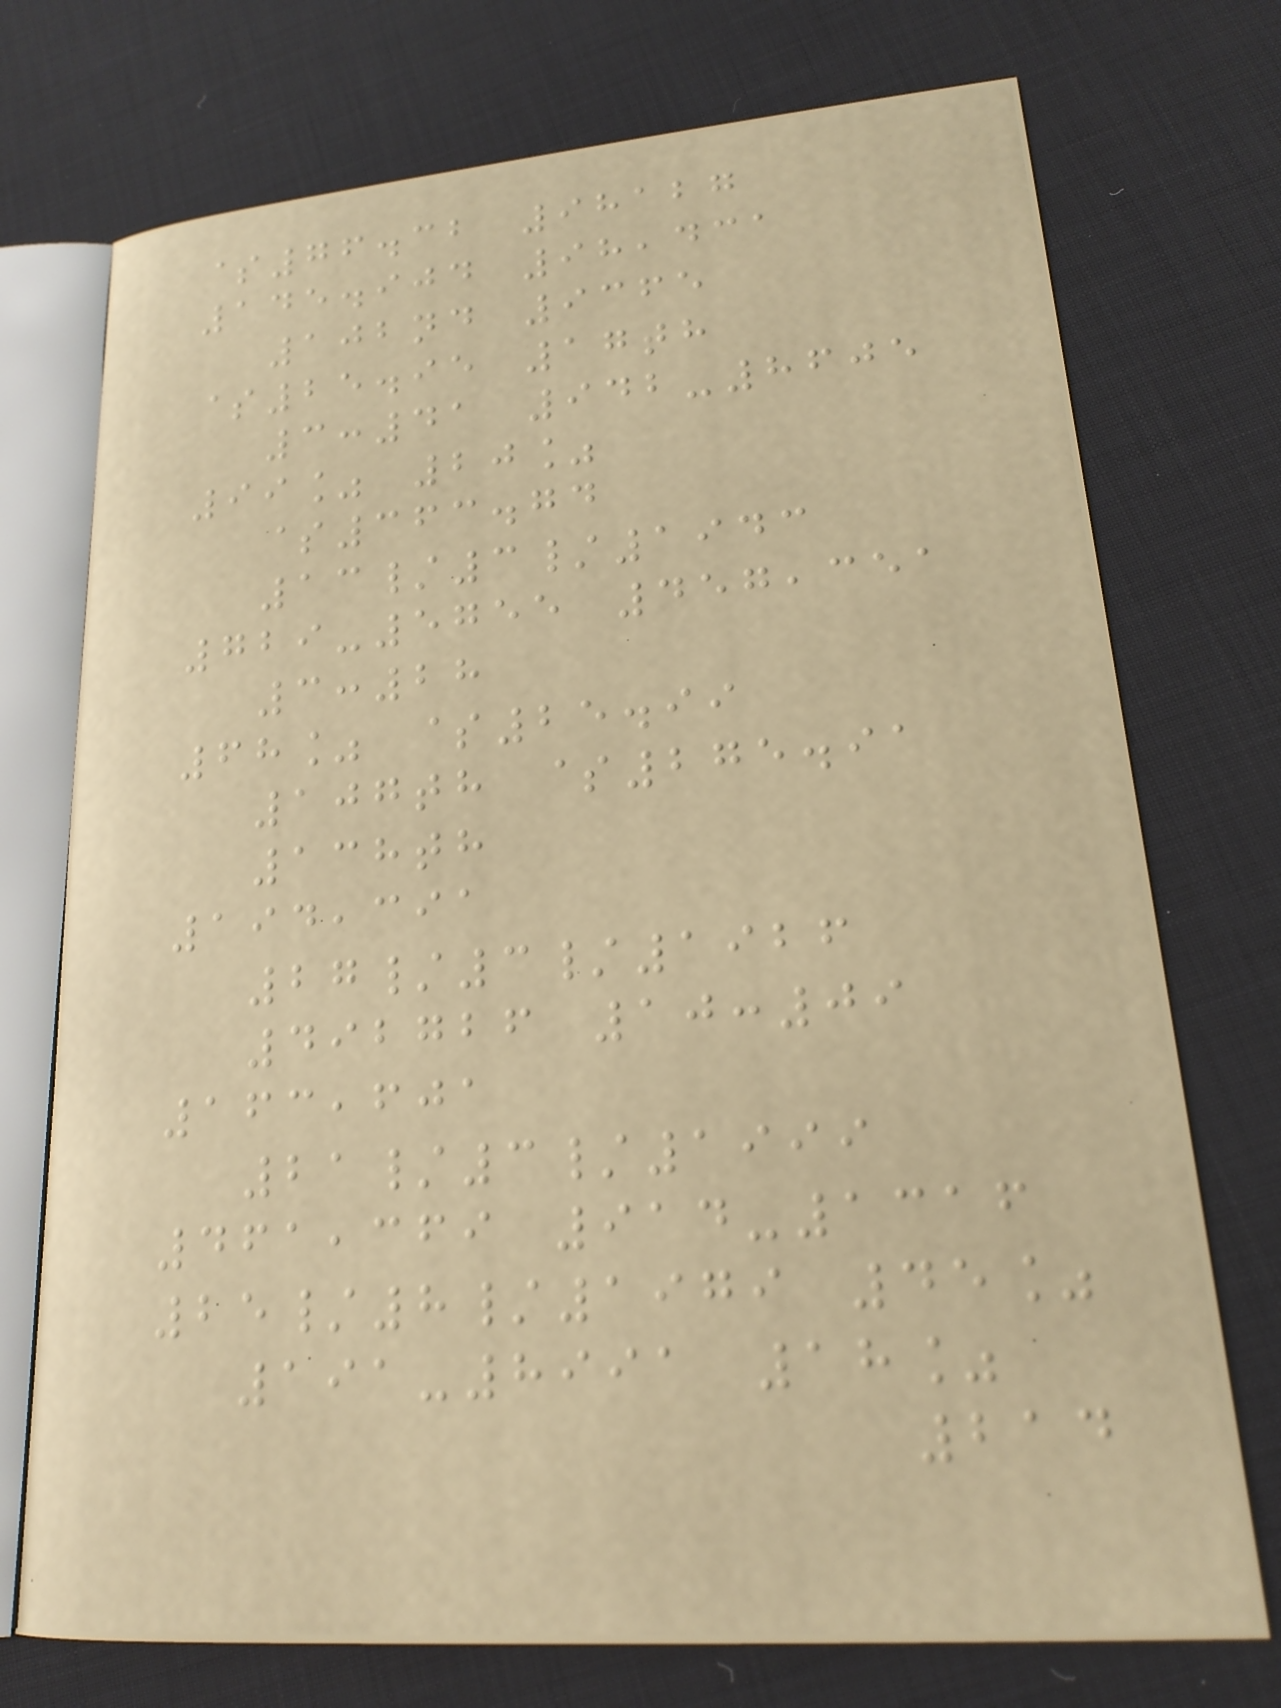$76.32 98127
145.904 98,431
102nd 9365
$25.95 17th
3:41 942-8605
99% 20%
$363.74
13/3/1943
729-5755 457,351
3:28
68% $25.99
107th $275.91
138th
194,391
27/3/1926
492726 10:09
163,601
21/3/1999
461,369 914-1316
25/8/1979 45%
191-8991 18%
214
